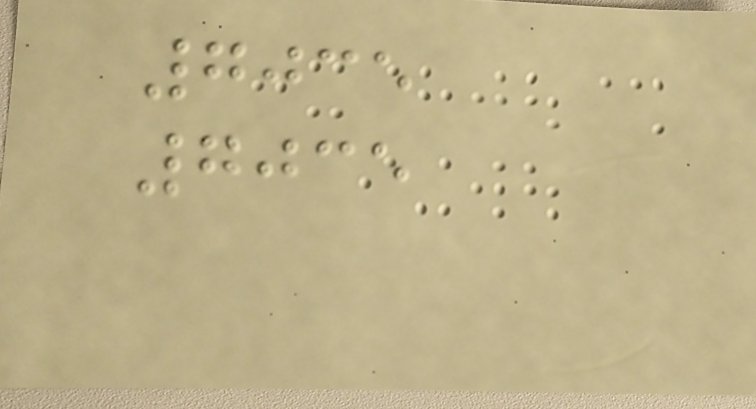7035
7035
